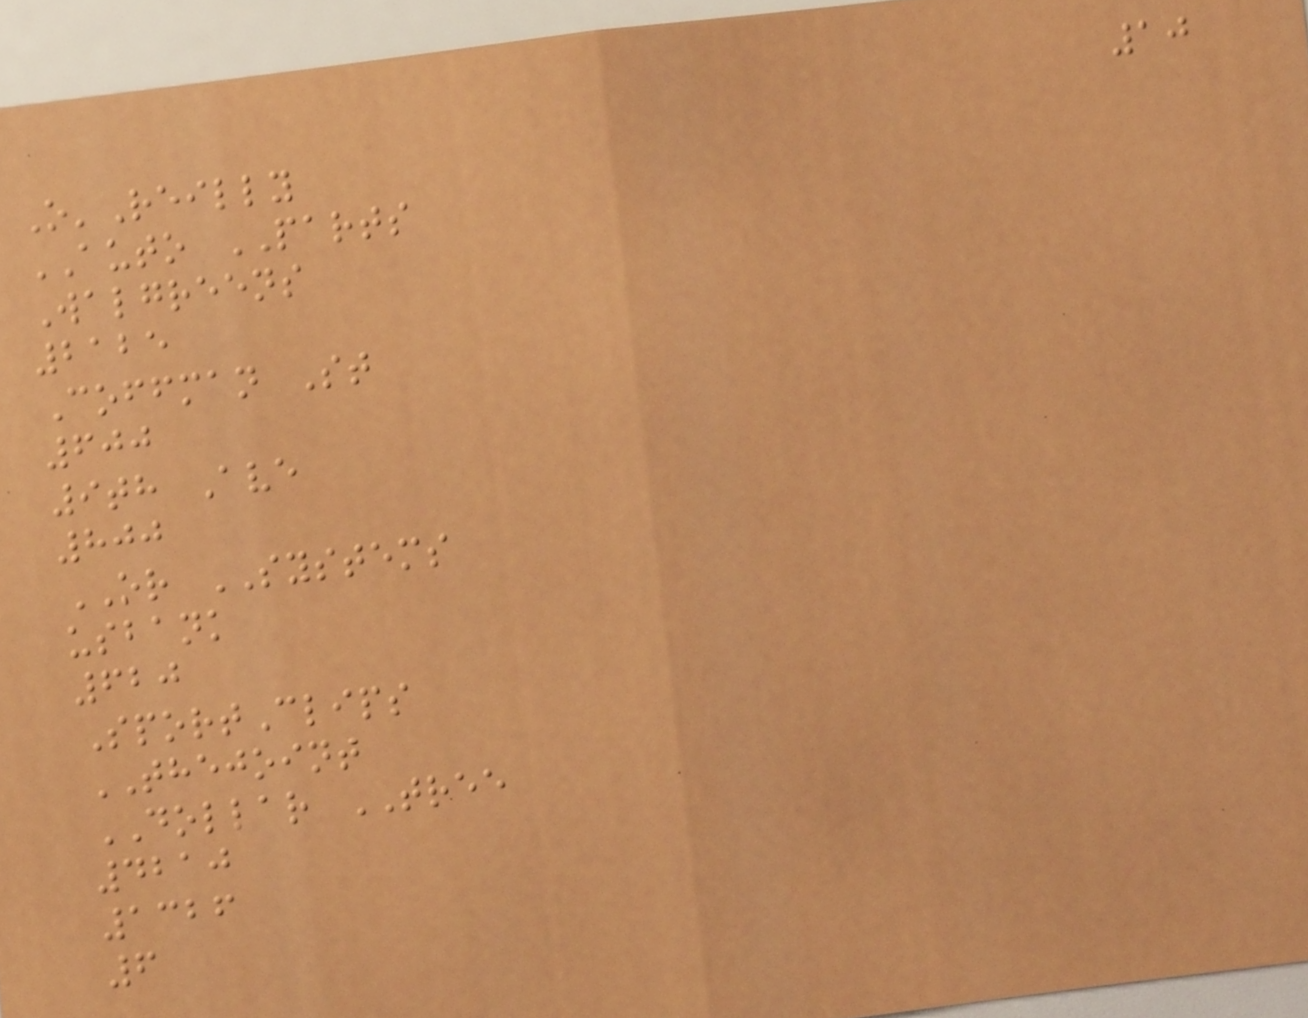10
O'Reilly
AUTO PARTS
Walgreens
2125
Coffman St
600
9th Ave
800
OR SYSTEMS
usbank
620
SportClips
THEJOINT
DOLLAR TREE
4210
1326
6
